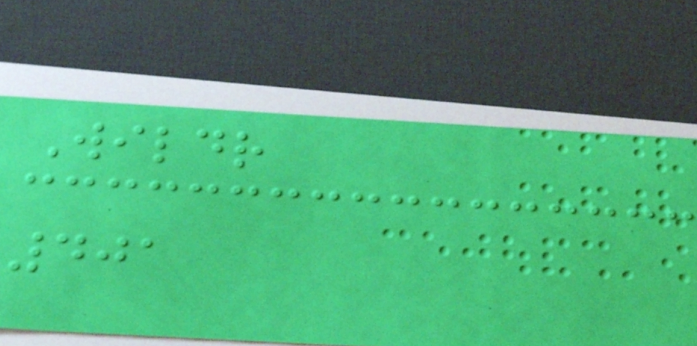Wildr
401
